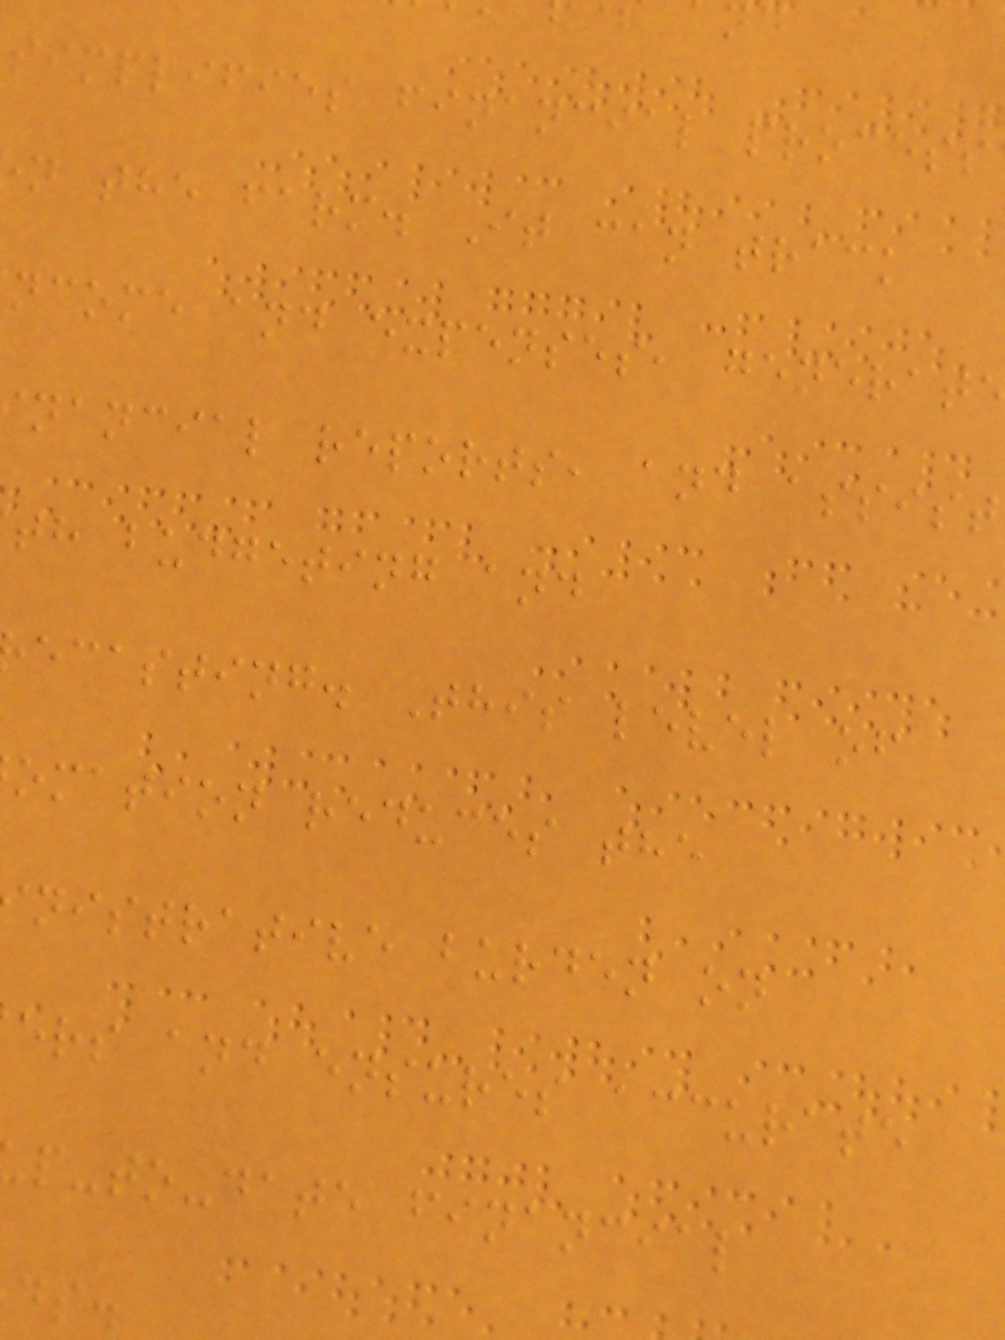simplifies financial process
n the farm. It can track
ncome and expenses, generat
nancial reports, and assist
th budgeting and
ecasting. This level of
omation reduces the
nistrative burden on
ers and ensures accurate
p-to-date financial
